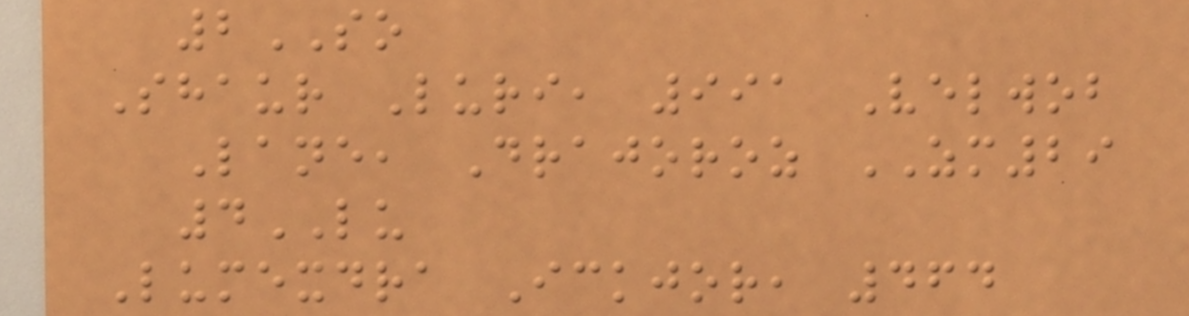2SO
Shaur Luri, 991 Velwob
Lane, Drajoroz ZM29
4LU
Lumexdra Ickjor, 464
